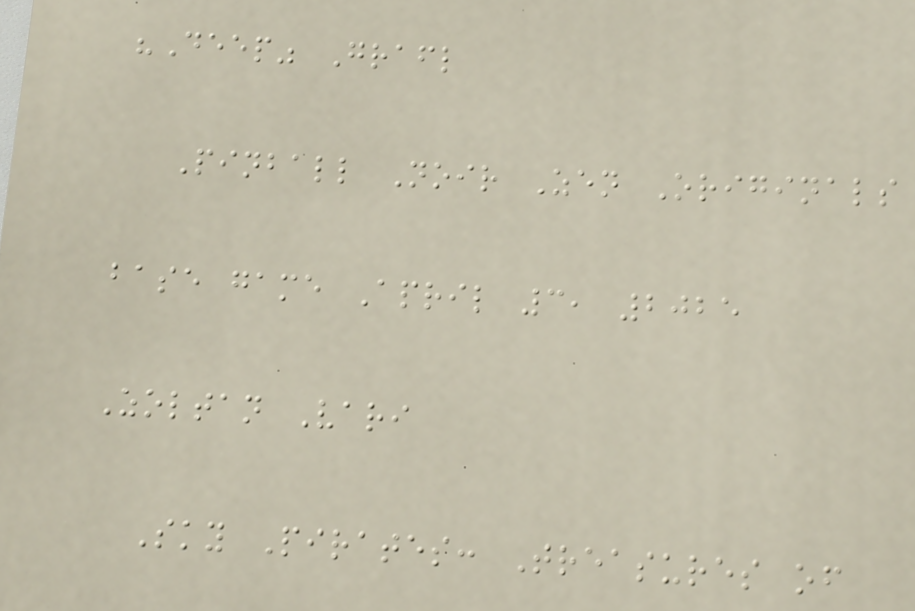"Deep" Grafl
Pinball Noir Zen Originals
base game April 3, 2025
Zoltan Vari
Sky Pirates: Treasures of
